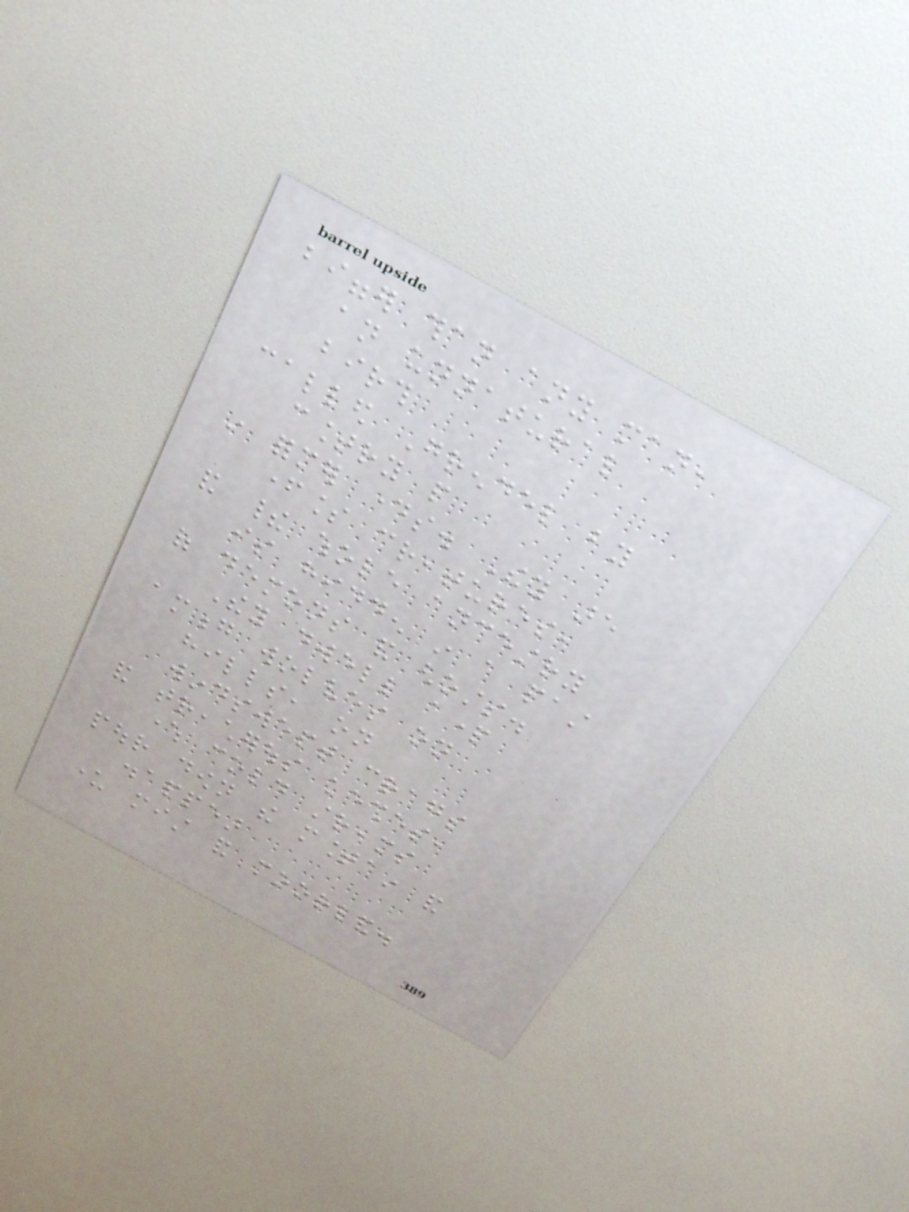bigger than any man,
an unnatural
birth
called Grendel by
country people
in former days. They are
fatherless creatures,
and their whole ancestry
is hidden in a past
of demons and ghosts.
They dwell apart
among wolves on
hills, on
windswept crags
and treacherous keshes,
where cold streams
pour down the mountain and
disappear
under mist and moorland.
